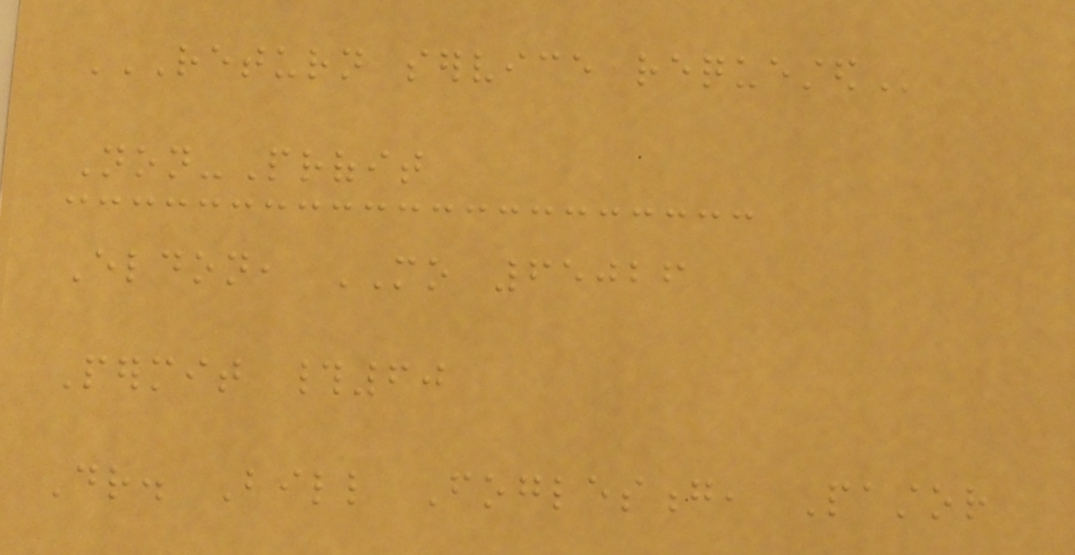RETURN SERVICE REQUESTED
Non-Profit
Eldon, MO 65026
Permit #60
Dr. Bill Foglesong, Pastor
